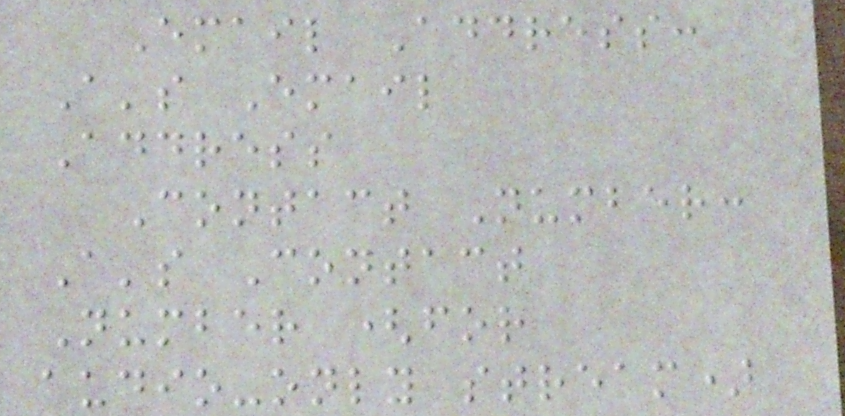Email Address:
A's Email
Address
Contact Number:
A's Contact
Number (for
audio-only stream)
